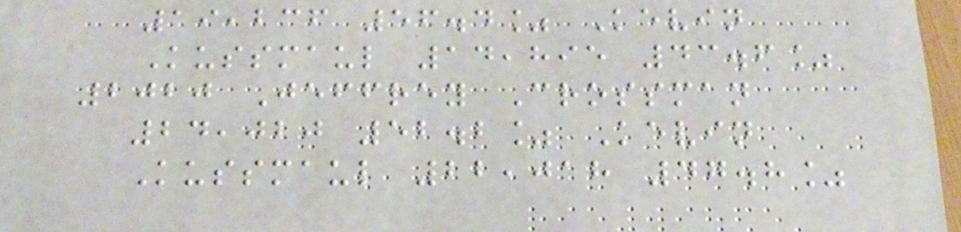19,236 56.4% Kevin
Kussmaul 14,895 43.6%
2020 Jeffrey Crossman
24,020 52.2% Kevin
Kussmaul 22,018 47.8%
